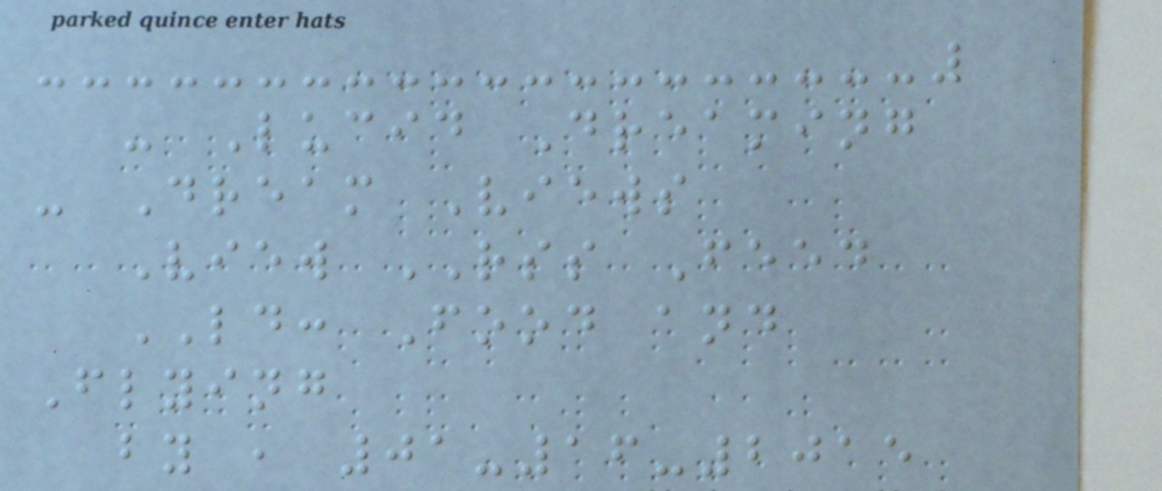- Lucid Dreaming
- Dream Views
View RSS Feed
LD: Food and
Flying
by , 01-16-2015
